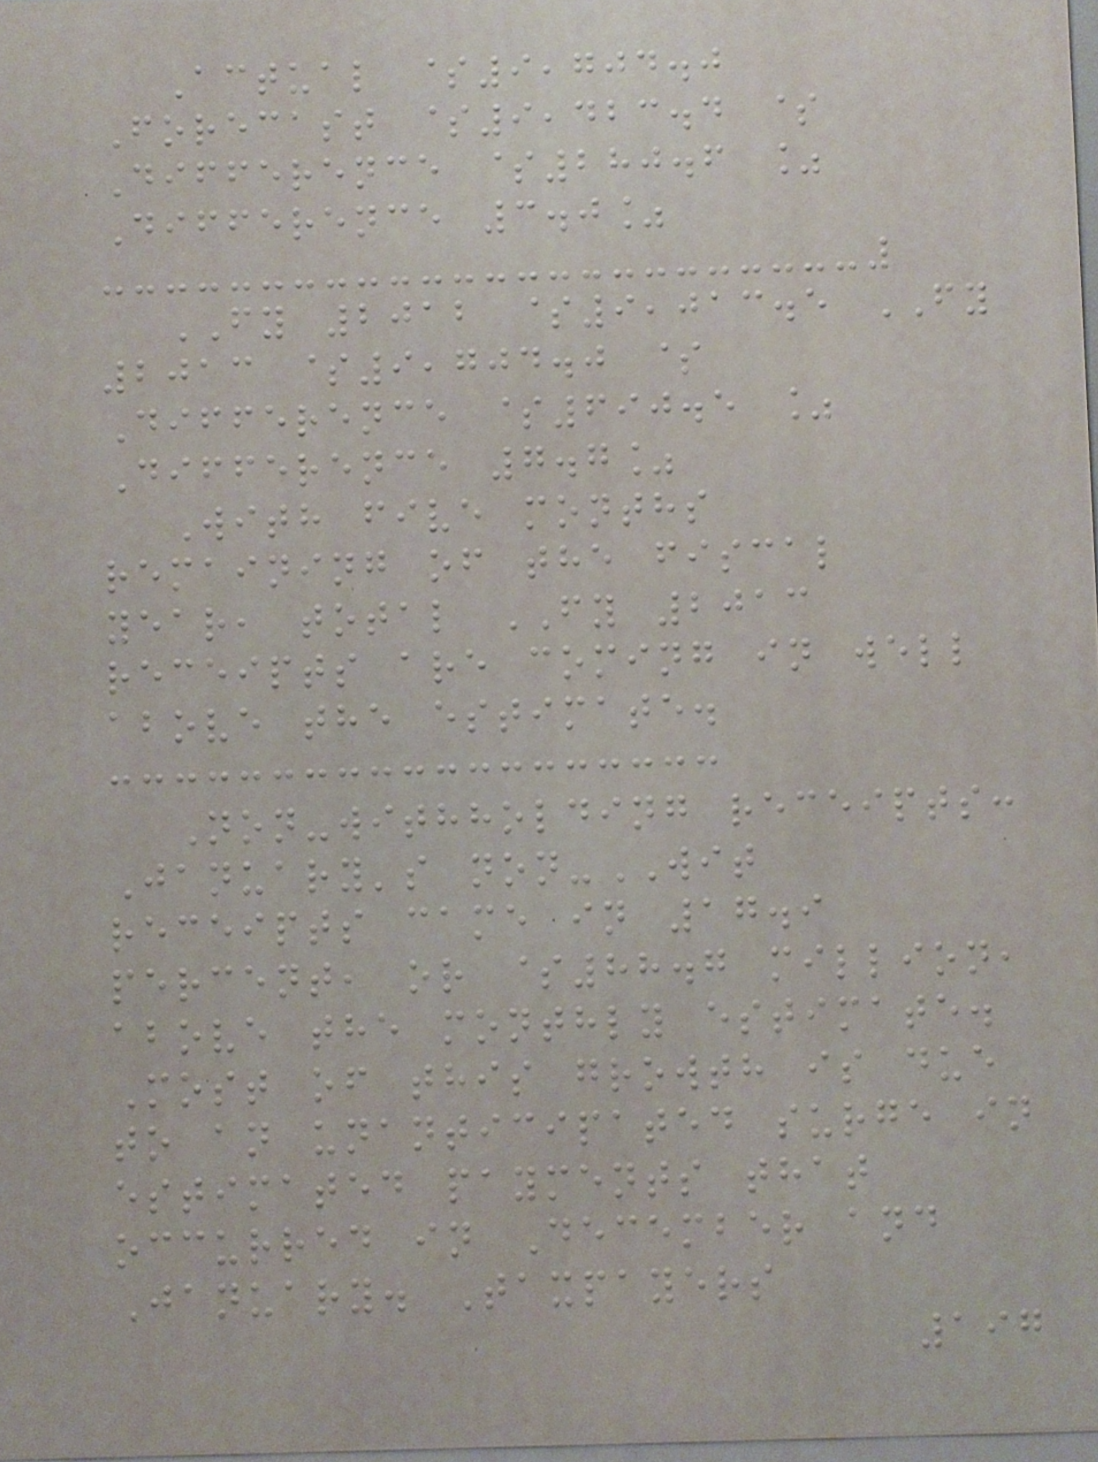Actual $9,704.0
Forecast $9,423.4 $
Difference $280.6 %
Difference 3.0%
FY 2012 $9,013.5 FY
2013 $9,704.0 $
Difference $690.5 %
Difference 7.7%
With five months
remaining of the fiscal
year, total FY 2013
receipts are coming in well
above the estimate.
Non-withholding receipts:
January's non-WIT
receipts came in 17.9
percent, or $88.7 million,
above the monthly estimate.
Most of this growth is due
to an unanticipated surge in
estimated payments that
occurred in December and
January. Taxpayers
197
